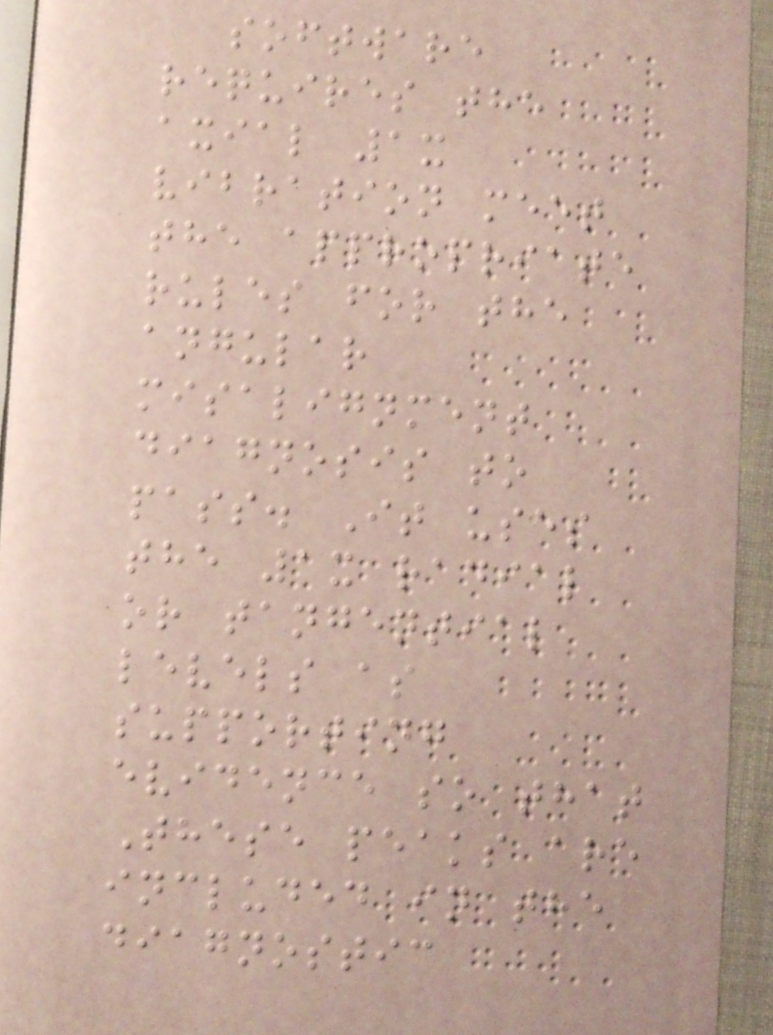software
requires the
axial 1x
vibration meet
the appropriate
rules for the
angular
misalignment
diagnosis to
pass. It uses
the 1x radial
or tangential
levels as
supporting
evidence so that
These peaks are
included in the
diagnostic
